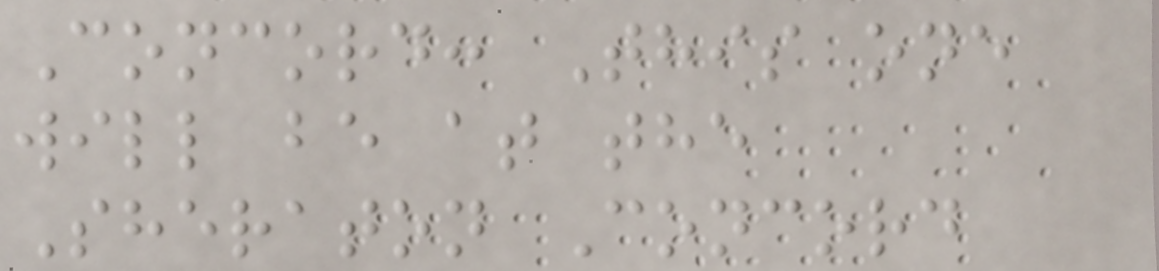Concord: This one
will be at the
Sheraton Concord
